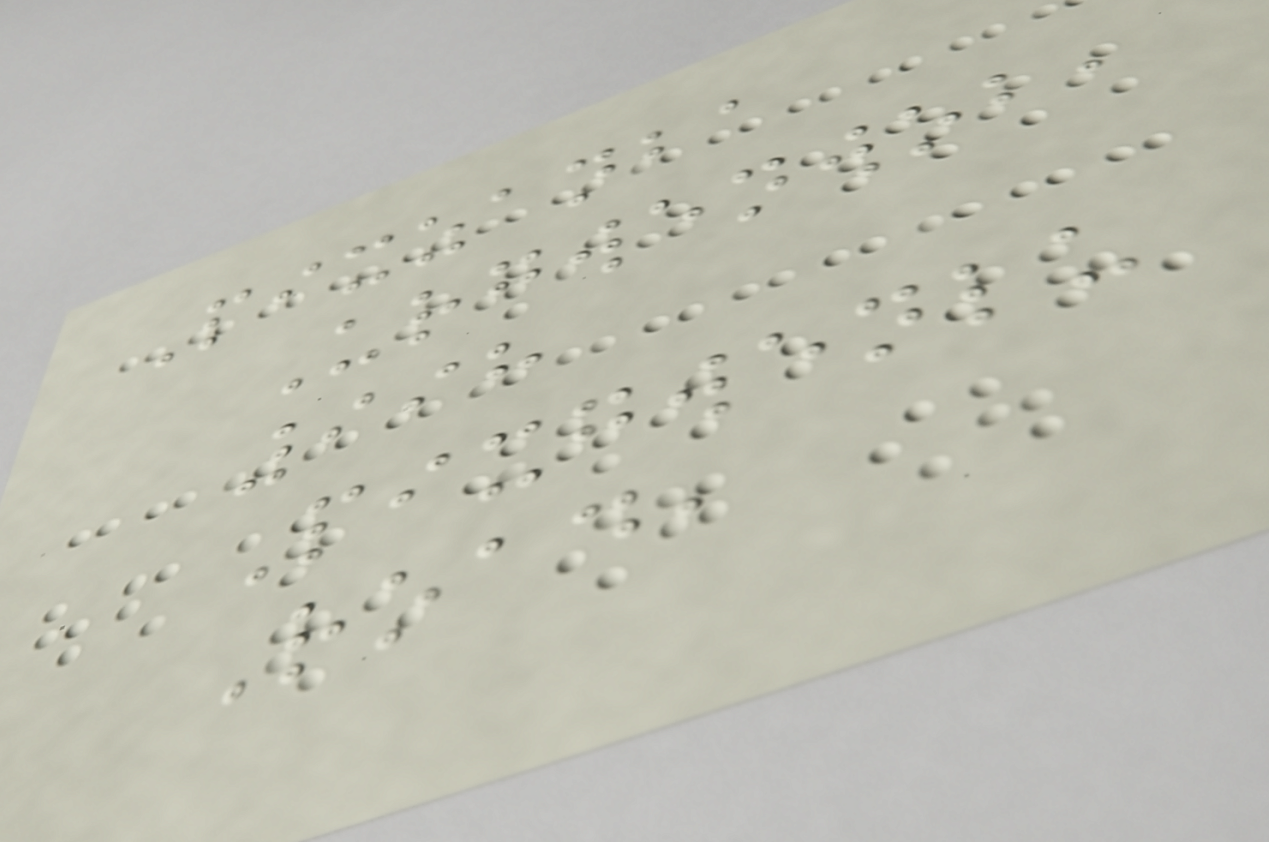Pixzanba
Urgwenwob,
998
Pixgwenlu
Road,
